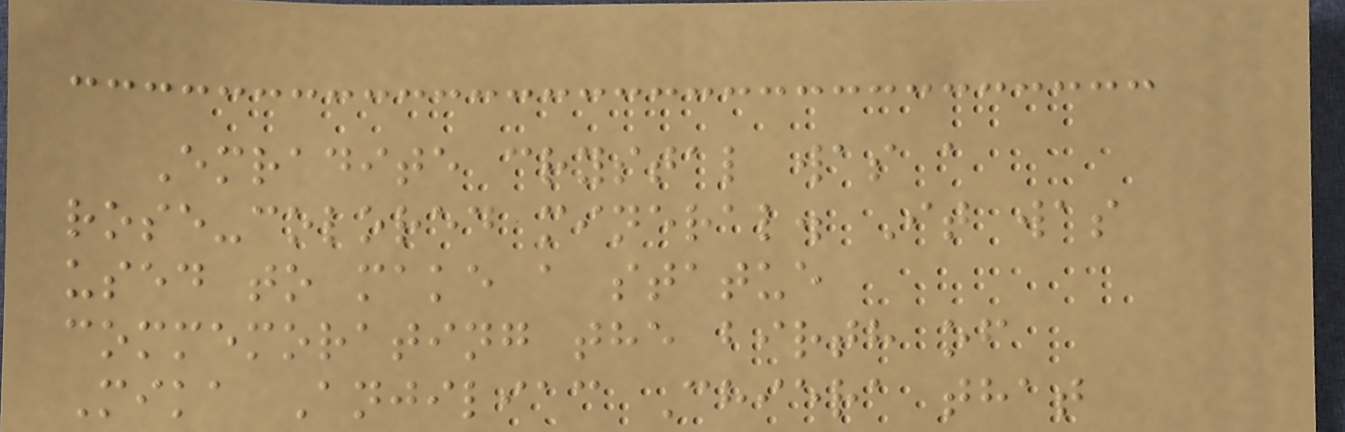Emradite crystal was a
rose-colored mineral. It was
used to make a statue
commemorating the birth of
Mika Anjiliac Chiera that
